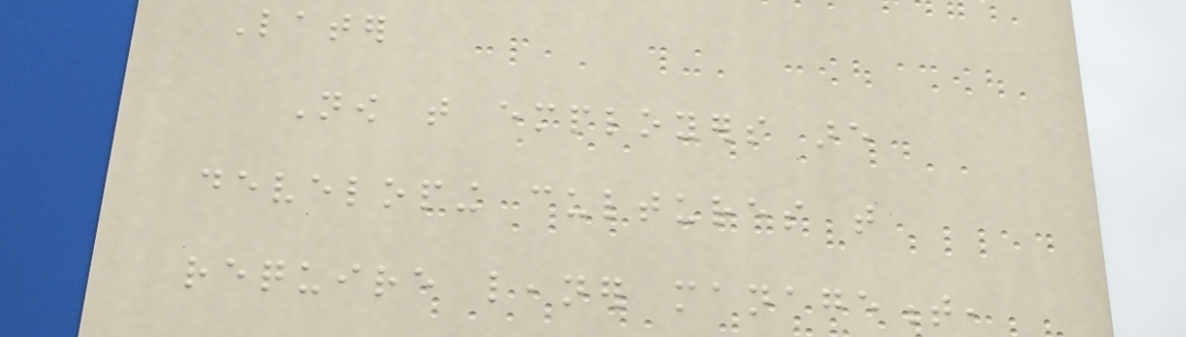Later
Now that employers are
developing cultures that
require leaner management,
